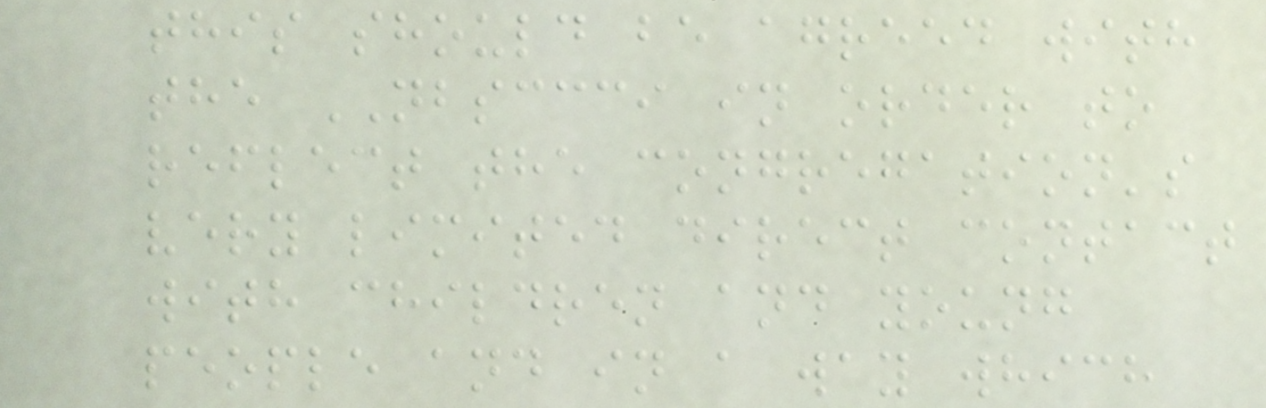this should be agreed with
the NBSCCCI in order to
reflect the congregation's
very limited direct contact
with children and young
people and in a way which
